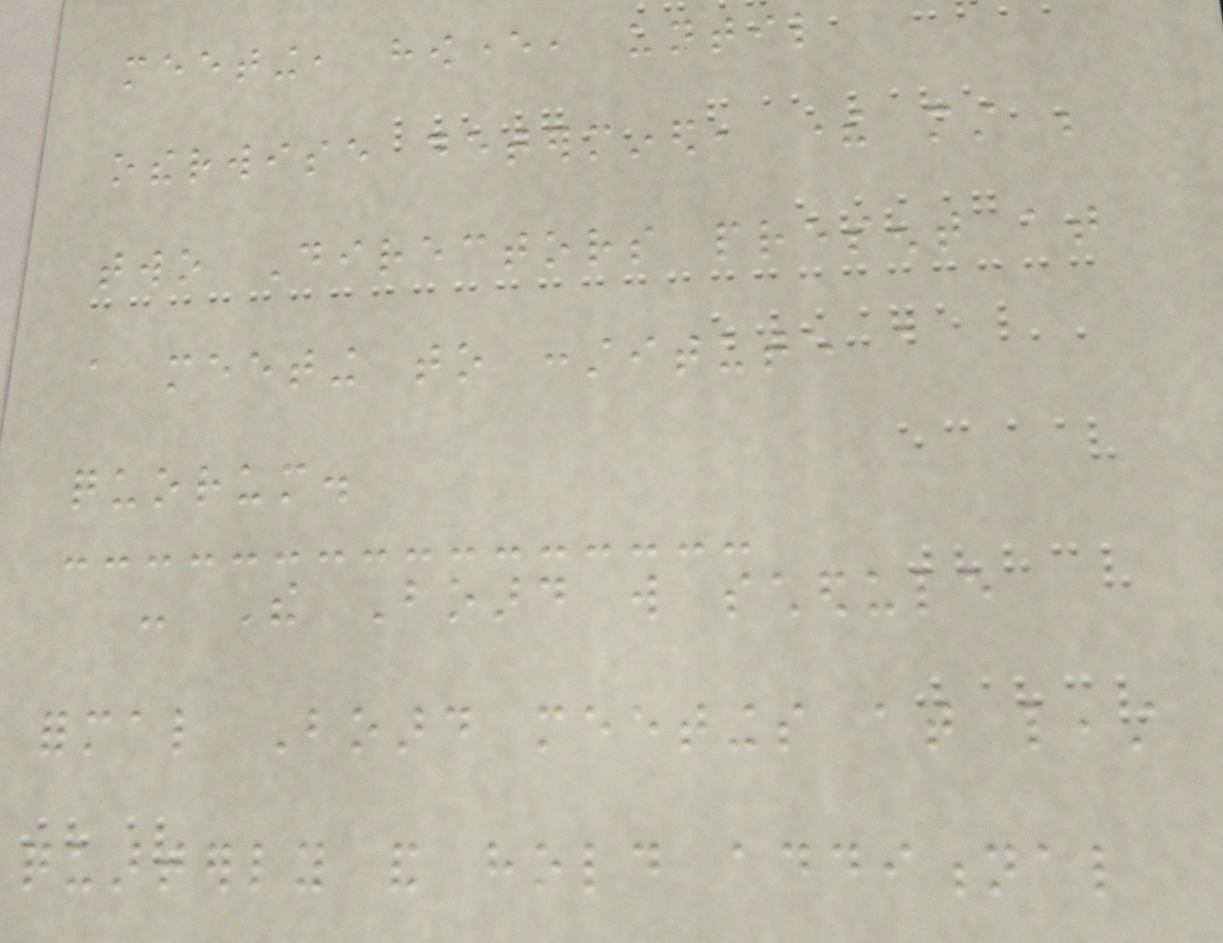meeting, however, until
otherwise determined, there must be
two Directors present at
a meeting to constitute a
quorum.
- The Board will schedule
formal Board meetings at least
quarterly and hold additional
